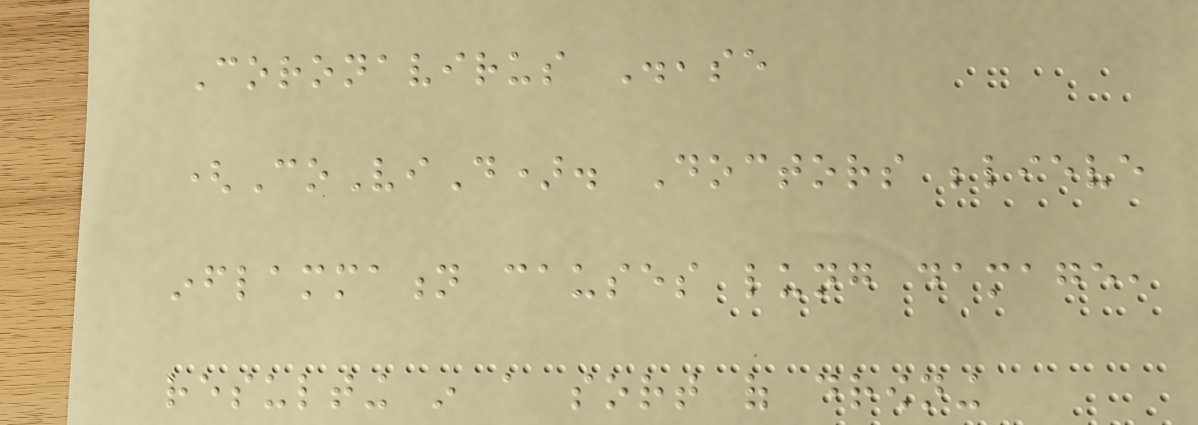Coronavirus Disease
(CoViD). Doctors believe
inflammation causes lung damage,
resulting in a sort of drowning
